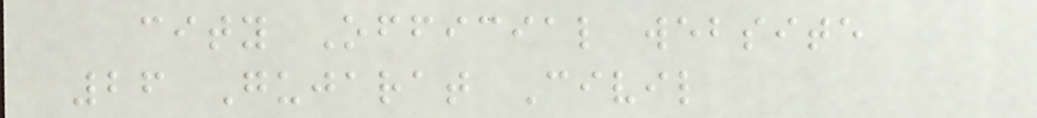city Official website
26 Gujarat Civil
